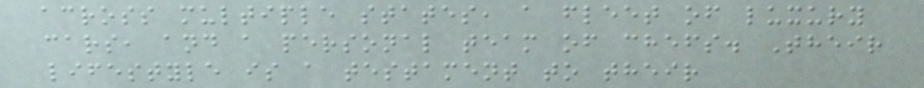across multiple states, a fleet of luxury
cars, and a personal team of chefs. Their
lifestyle is a testament to their
